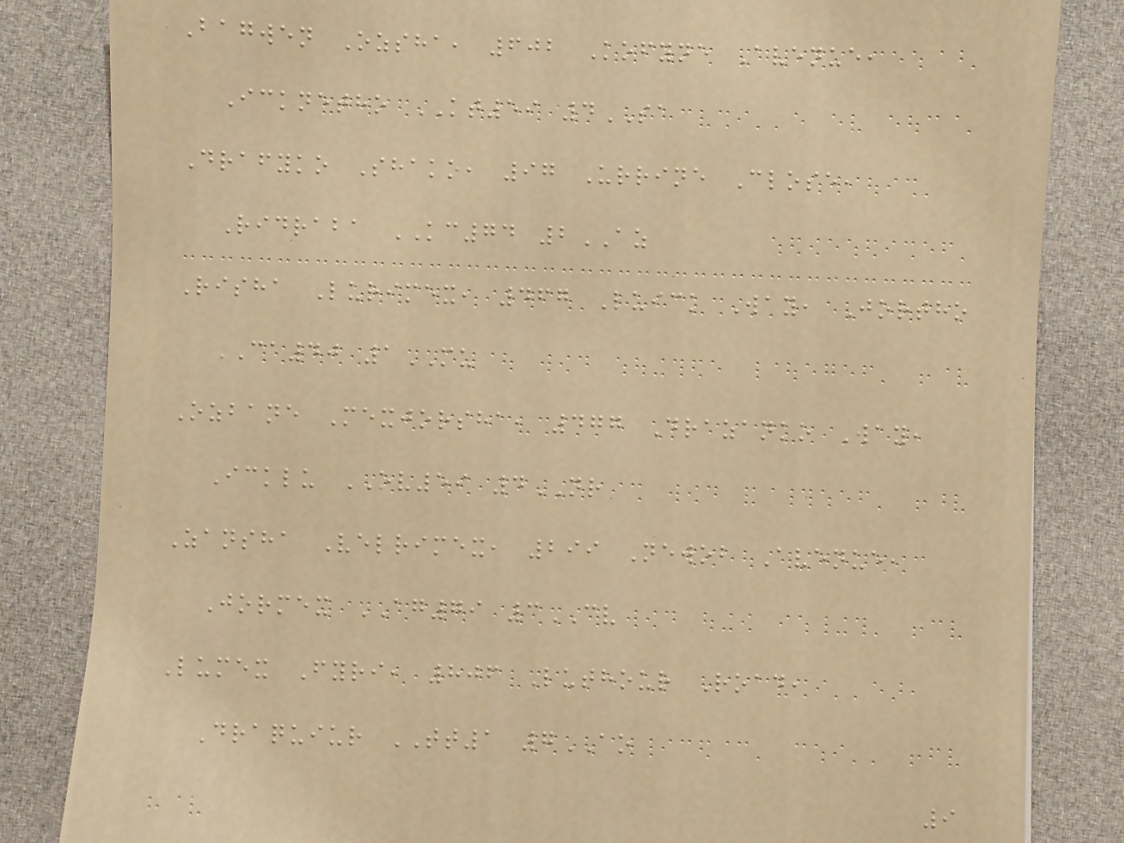Bagwen Ozsha, 602 Kofyne Avenue,
Icknetho KT59 4SA
Drafyko Shako, 97 Urrine Close,
Ridraba KC74 2AZ
Risha Lurimex, 467 Luick Way, Jortho
CA40 1MU
Ozbane Mexjorsha, 477 Drazanko Way,
Icklu OV59 4NR
Zansha Velrimex, 299 Newob Avenue,
Jormex AG79 3CV
Lumex Fyri, 806 Luthour Road,
Draquiur TT1 7AO
9
